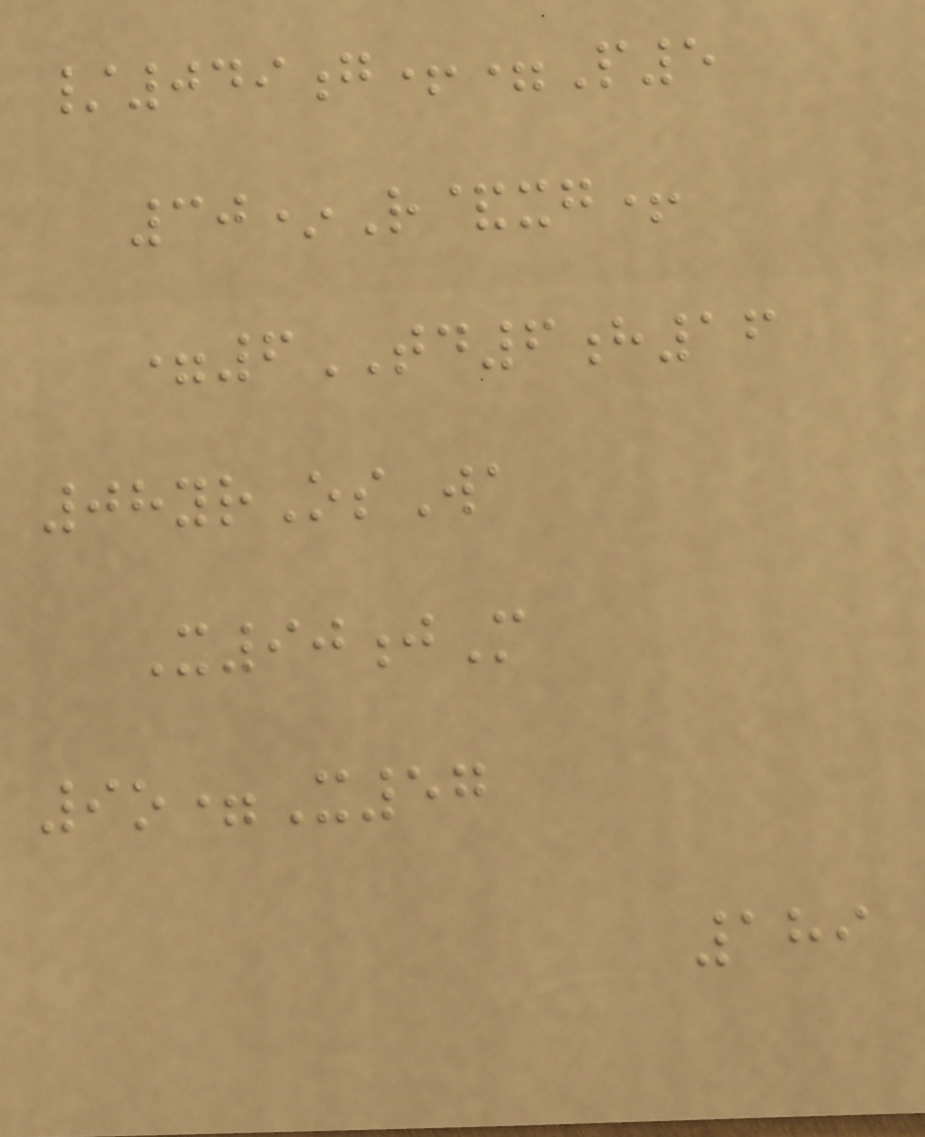/049g+=P5
30*R&xg+
=6TD6h16
08yrOsWa
X90jM
9o=X57
189
